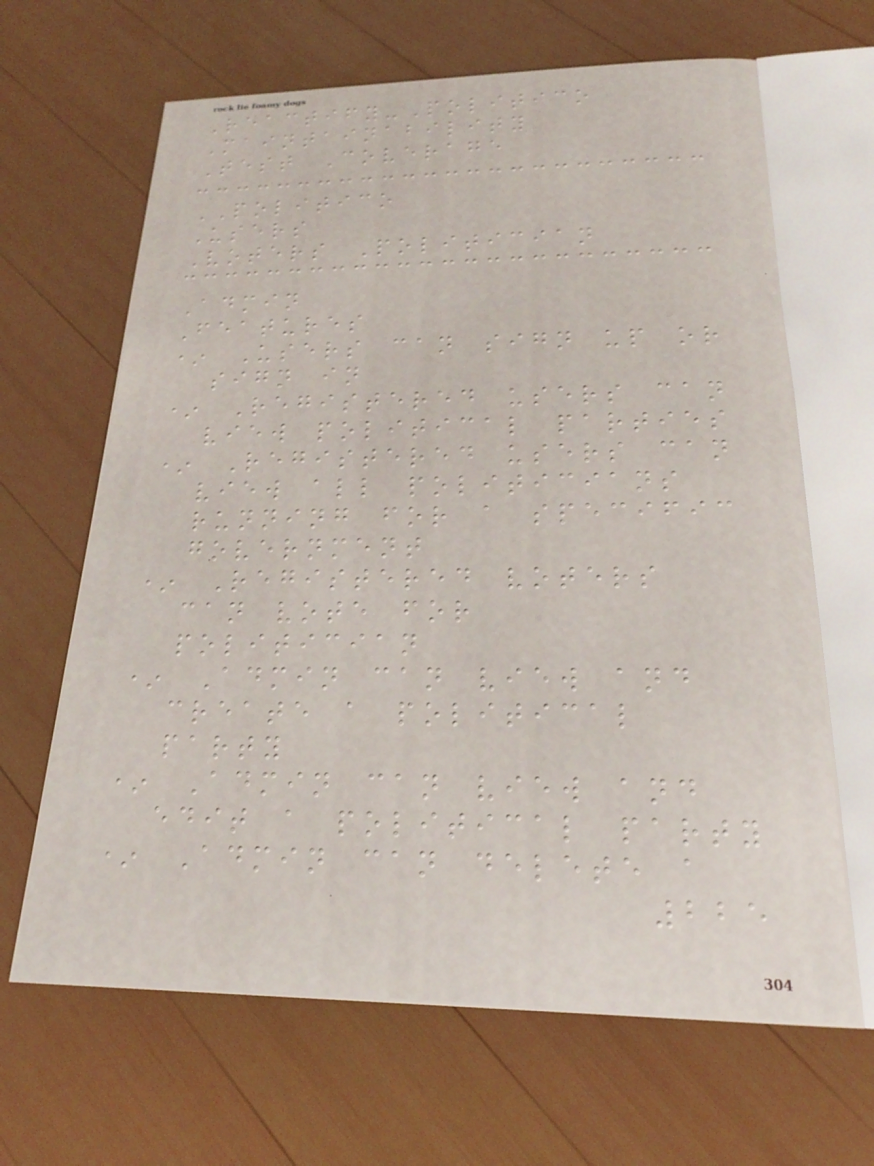Reactify-Politico
Maintainability
Test Coverage
POLITICO
Users
Voters Politician
Admin
Features
* Users can sign up or
sign in
* Registered users can
view political parties
* Registered users can
view all politicians
running for a specific
government
* Registered voters
can vote for
politician
* Admin can view and
create a political
party
* Admin can view and
edit a political party
* Admin can delete a
225
